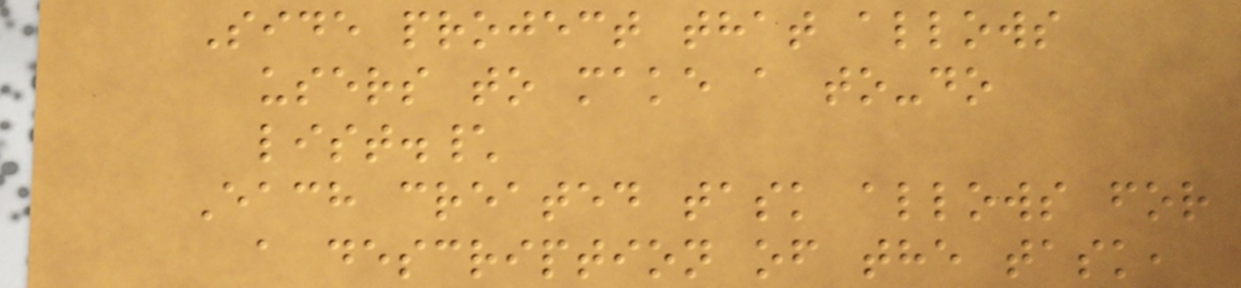Side project that allows
users to make a to-do
list.\
Each created task allows for
a description of the task,
